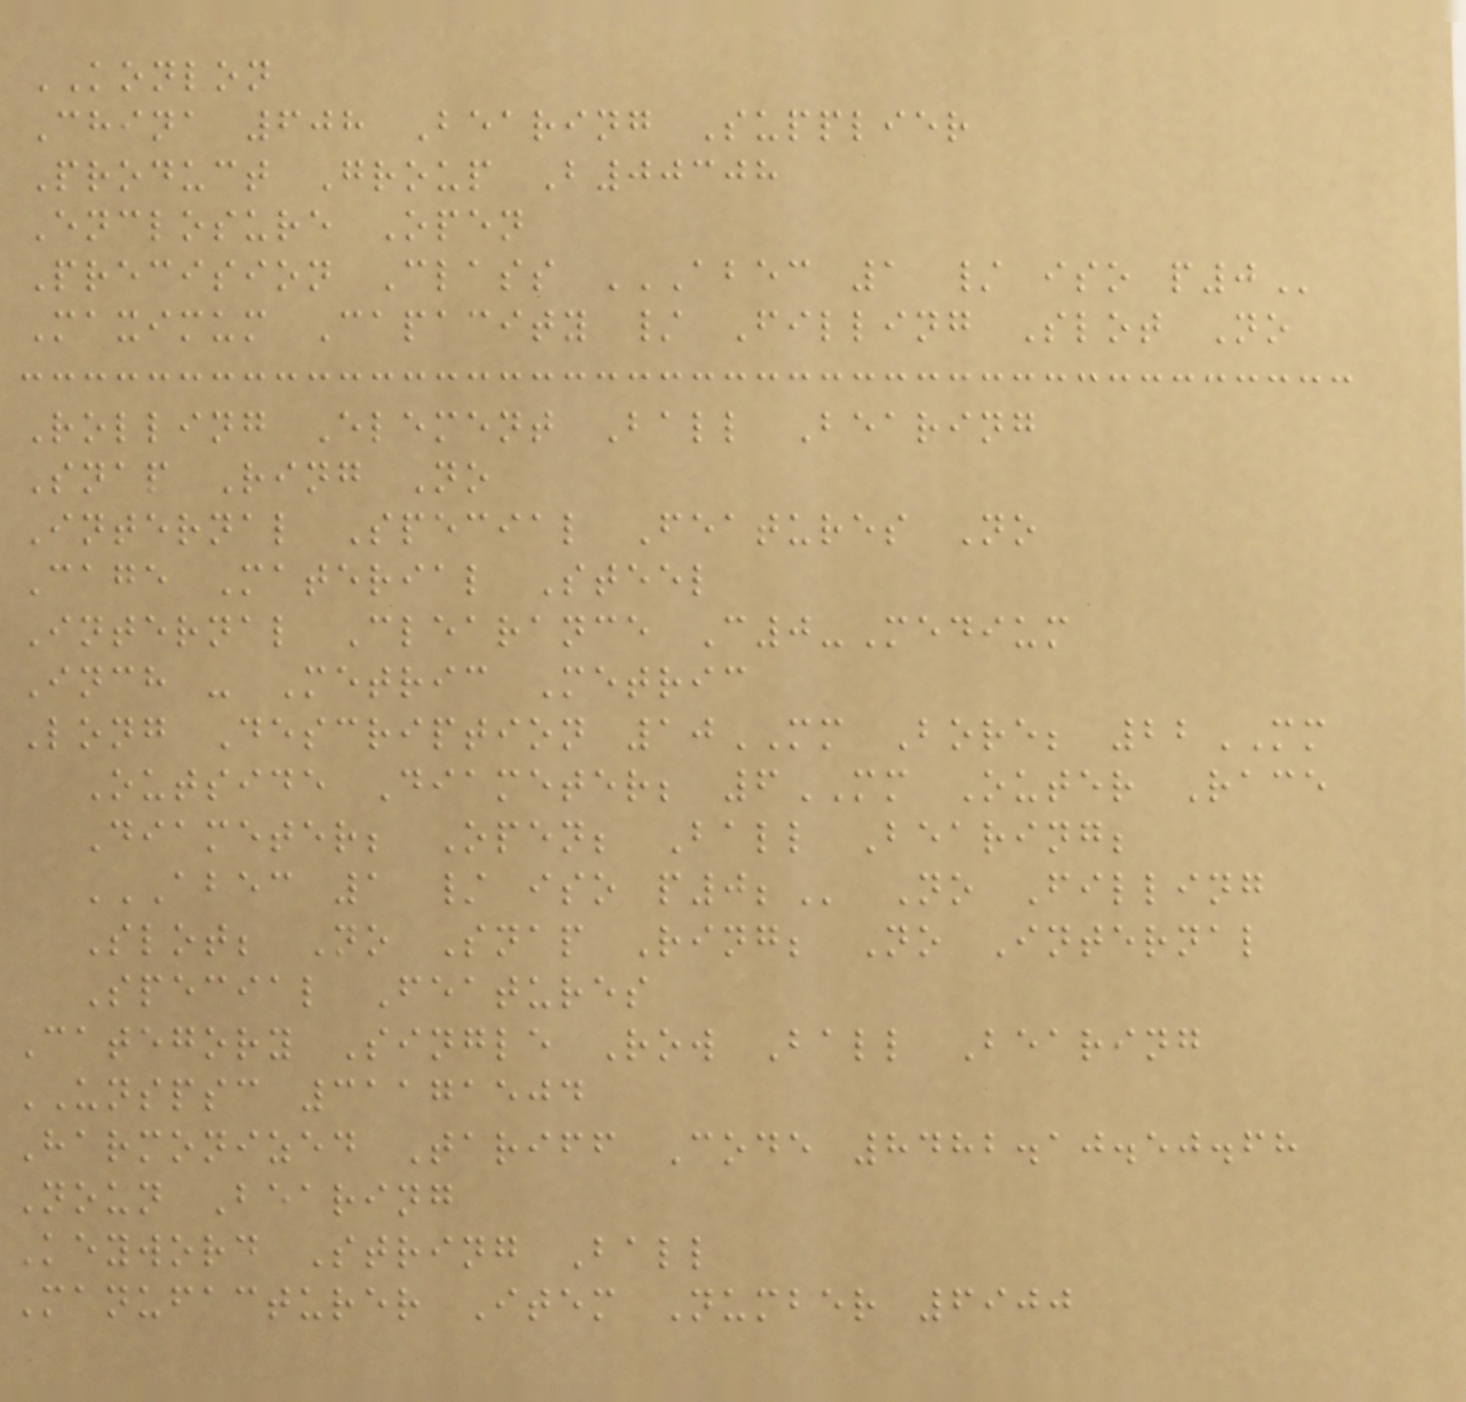KONLON
China 608 Bearing Supplier
Product Group B00308
Enclosure Open
Precision Class ABEC 1 / ISO P0
Maximum Capacity / Filling Slot No
Rolling Element Ball Bearing
Snap Ring No
Internal Special Features No
Cage Material Steel
Internal Clearance C0-Medium
Inch - Metric Metric
Long Description 10MM Bore; 22MM
Outside Diameter; 6MM Outer Race
Diameter; Open; Ball Bearing;
ABEC 1 / ISO P0; No Filling
Slot; No Snap Ring; No Internal
Special Features
Category Single Row Ball Bearing
UNSPSC 31171504
Harmonized Tariff Code 8482.10.50.68
Noun Bearing
Keyword String Ball
Manufacturer Item Number 6900
